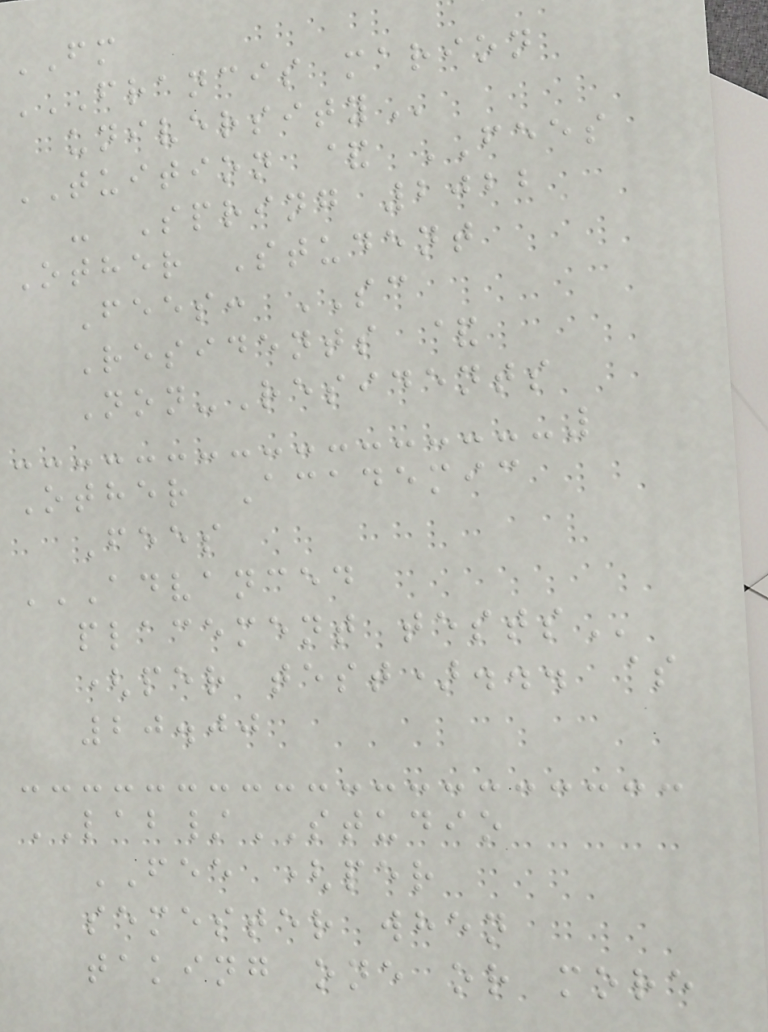FM
FRANCIS MARION
UNIVERSITY
TUITION & FEES
- Spring 2022
Other Student
Fees: SC
Residents &
Non-Residents
Other Academic
Fees
ADVANCED
PLACEMENT TESTS
(per test)... $
20.00
LAB/STUDIO
FEE (per
semester when
taking one or more
